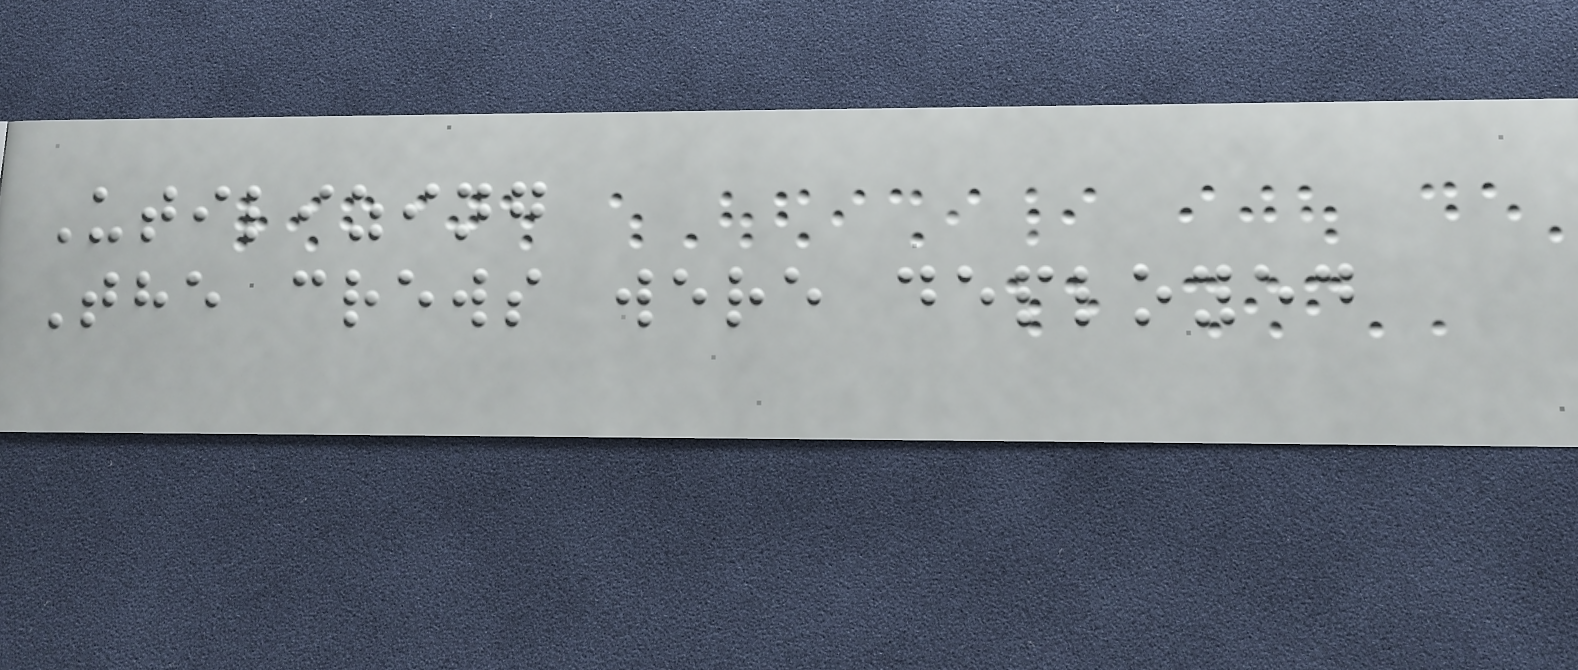Utilizing
The crews were deployed
